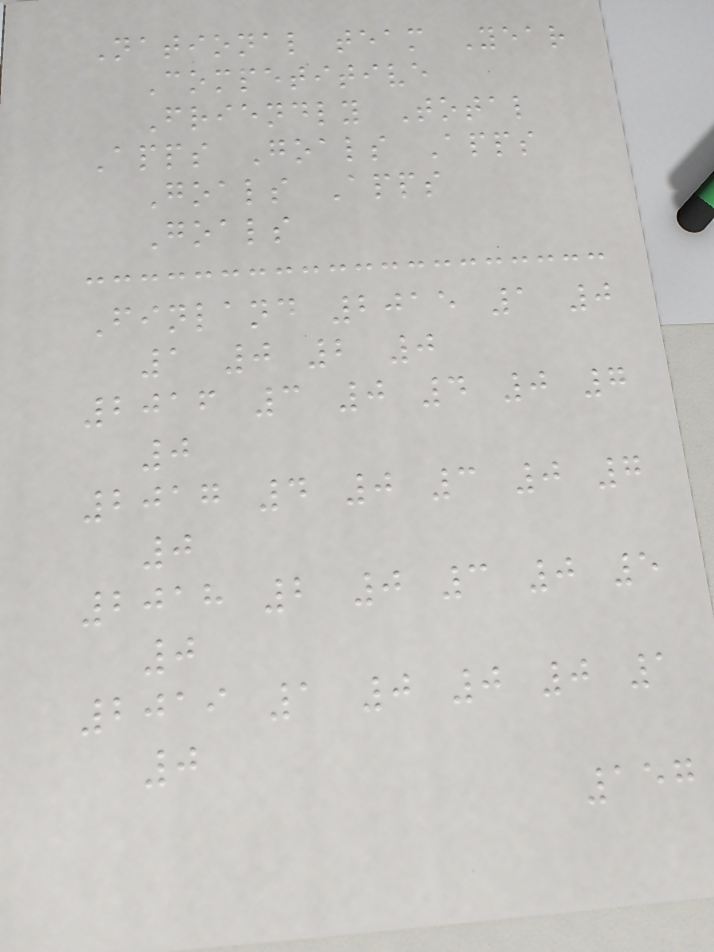National team Year
Competitive
Friendly Total
Apps Goals Apps
Goals Apps
Goals
Finland 2015 1 0
1 0 2 0
2016 3 0 4 0 7
0
2017 4 0 3 0 7
0
2018 2 0 3 0 5
0
2019 1 0 0 0 1
0
157
